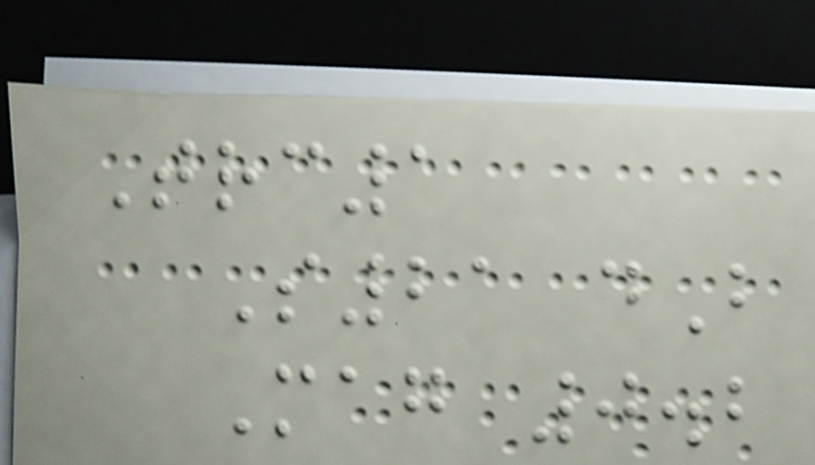Trc1
S21 dB
Mag 0.2
